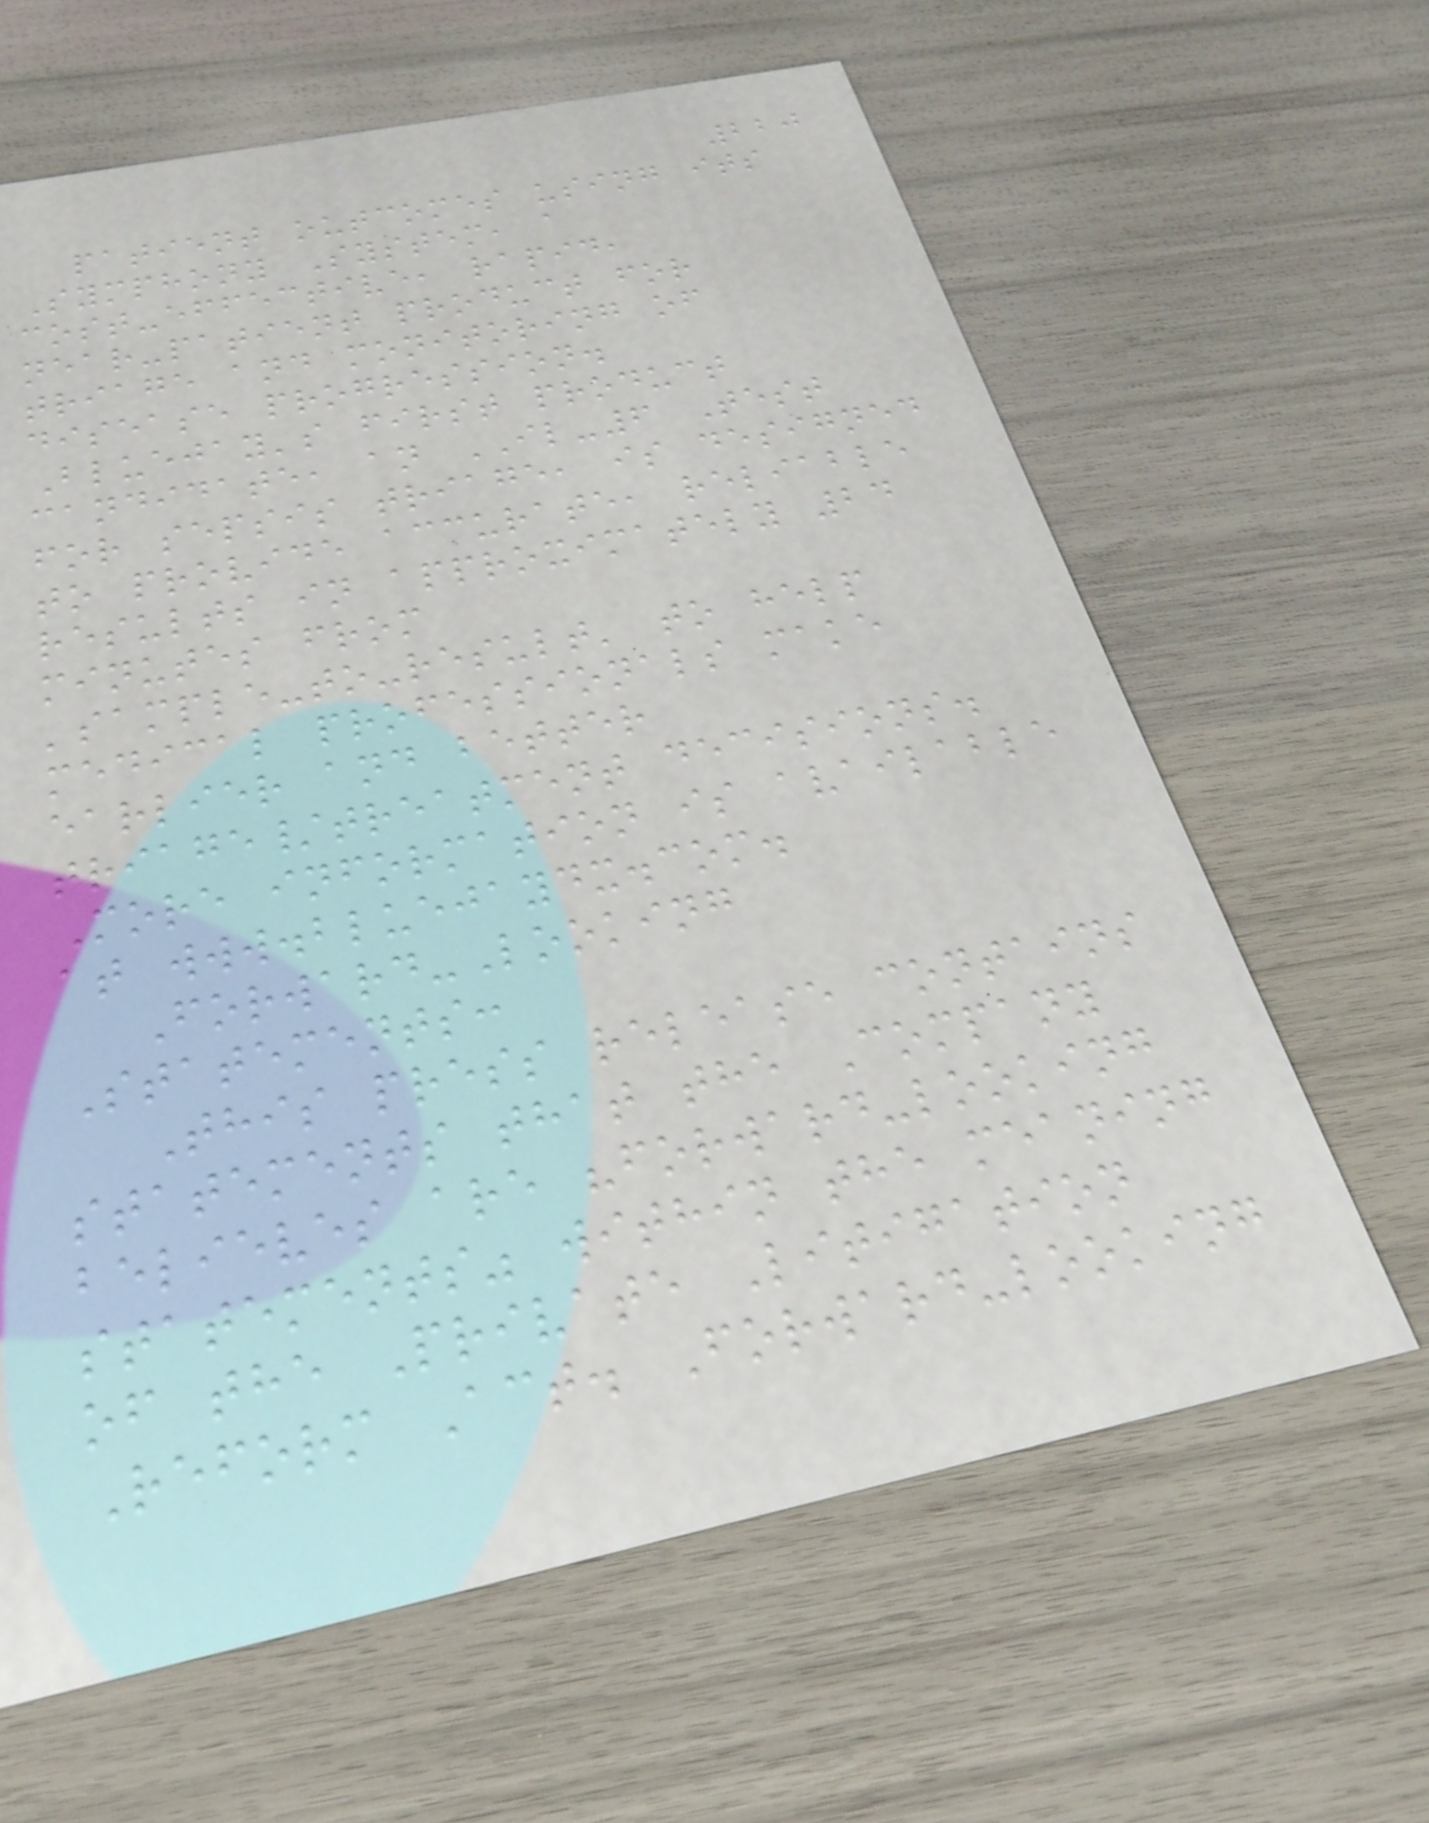220
patient outcomes using its
Symphony System, a
cost-effective, rapid,
near-patient product for
triage and monitoring of
disease progression.
Bluejay's first product
candidate, an IL-6 Test
for sepsis triage, is designed
to provide accurate, reliable
results in approximately 24
minutes from
'sample-to-result' to help
medical professionals make
earlier and better
triage/treatment decisions.
More information is available
at www.bluejaydx.com.
Forward-Looking
Statements:
This press release contains
statements that the Company
believes are "forward-looking
statements" within the meaning
of the Private Litigation
Reform Act. Forward-looking
